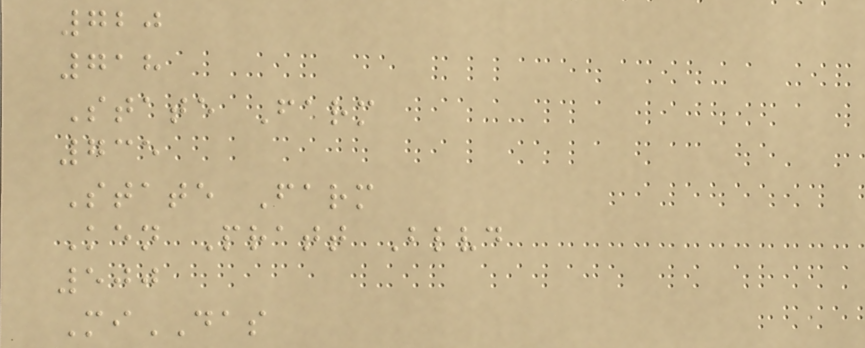720
718
State Farm
735
State Farm
Ken Pratt Blvd
500
MiDAS
